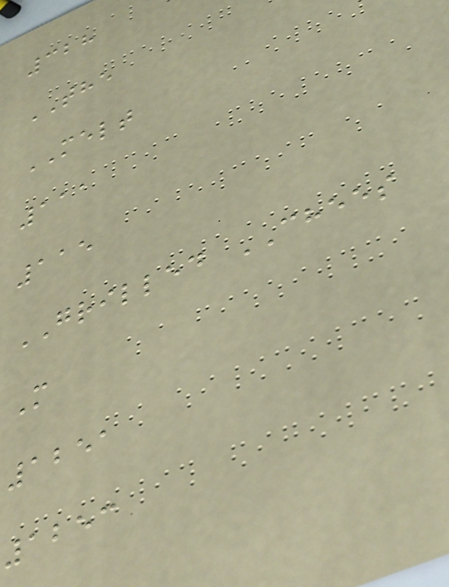328
THE
MELT
111
115
GRILLED CHEES
M
1251
1253
